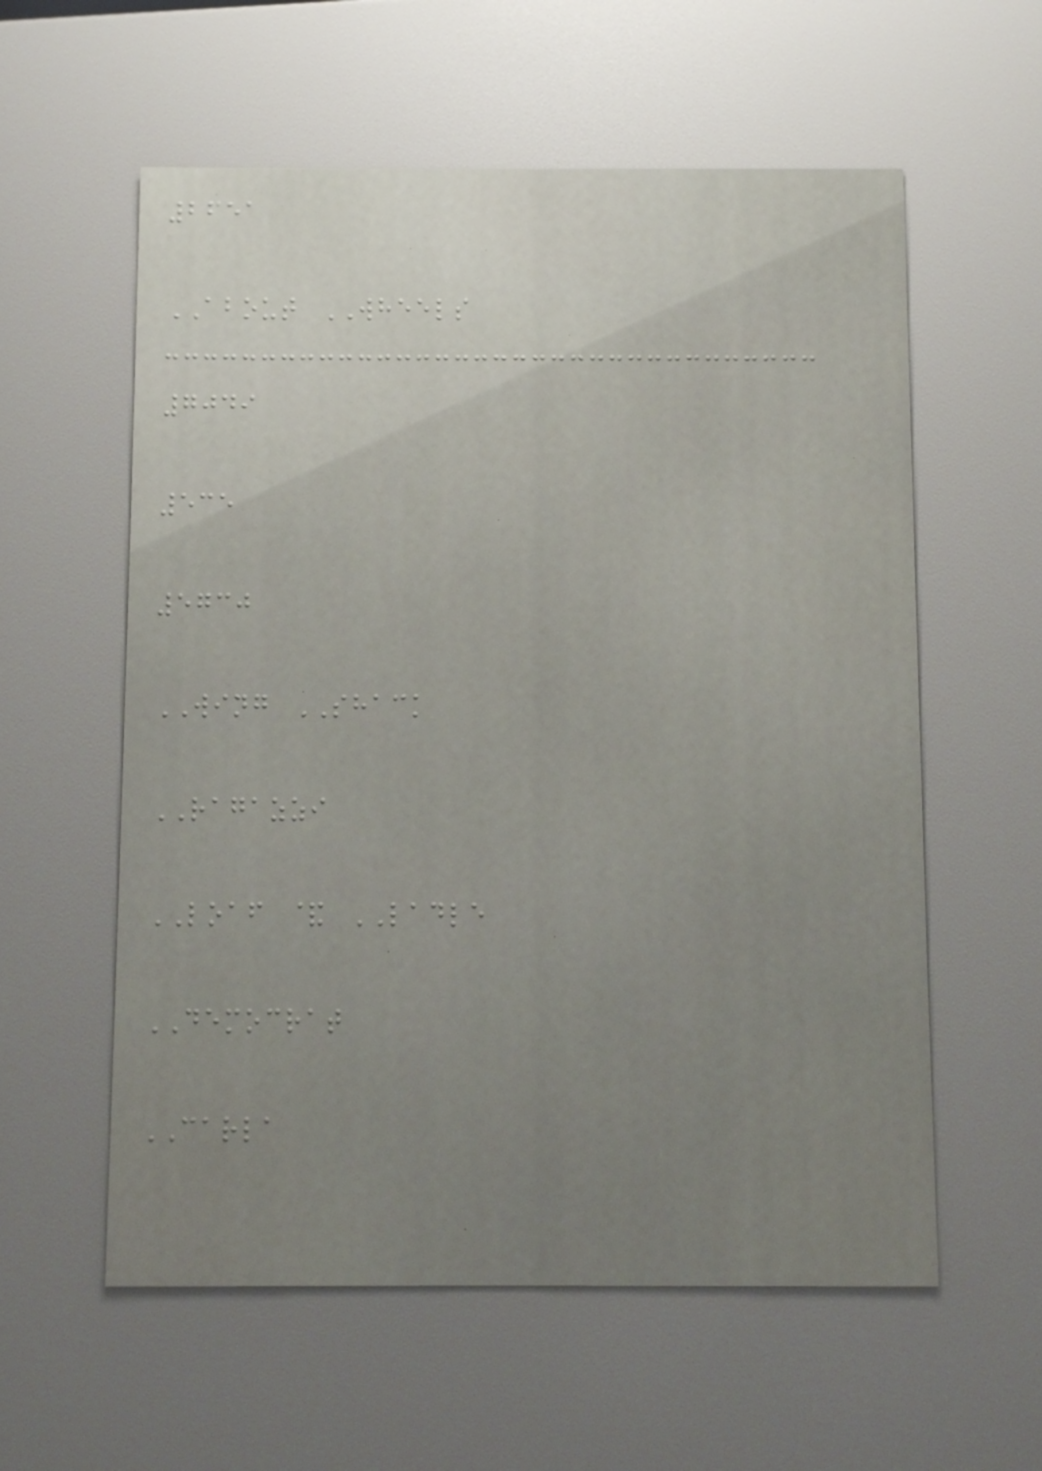2651
ABOUT WHEELS
7049
535
5730
WING SHACK
RAGAZZI
LOAF & LADLE
DEMOCRAT
CARLA
